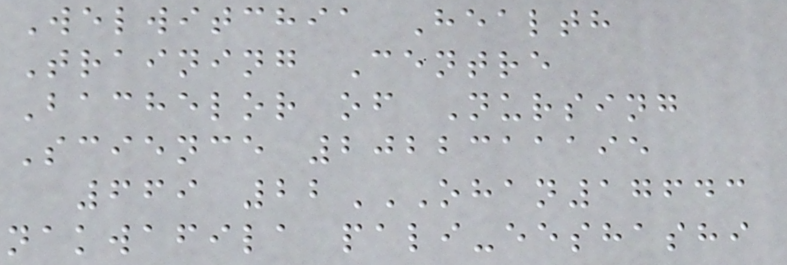Welwitchia Health
Training Centre
Bachelor of Nursing
Science 2022311195
669 22OHAN17643
NAKWAFILA PALI-EESHASHI
